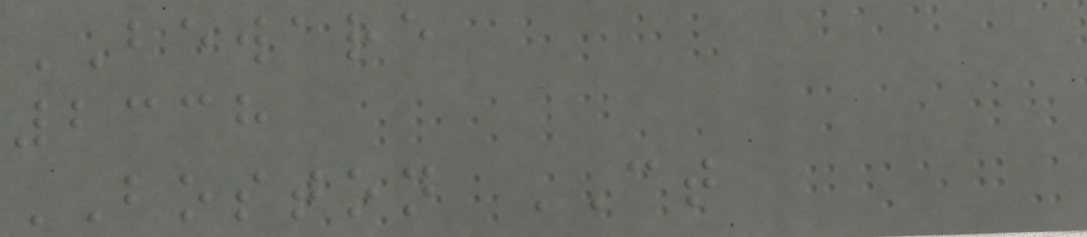BEWARE
2338
BOSTON CT
